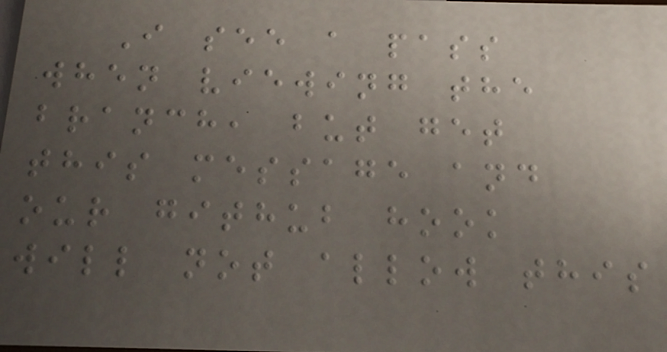I see a pass
when viewing the
branch, but get
this message and
our github hook
will not allow this
